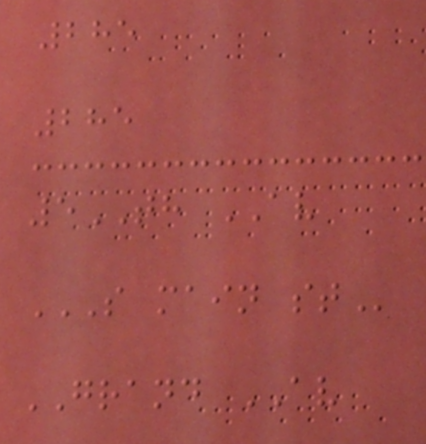285
285
5TH AV
S MAIN ST
GRAND AV
